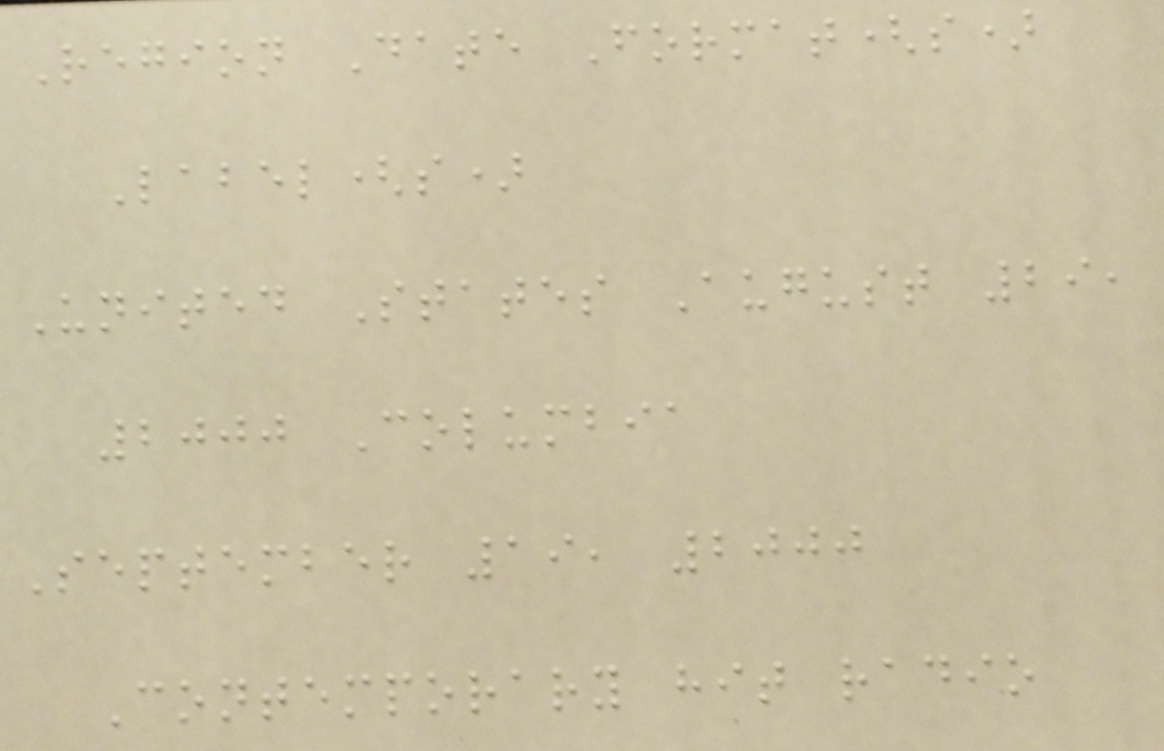Region Date Format(s)
Label(s)
United States August 29,
2000 Columbia
September 19, 2000
Contemporary hit radio
